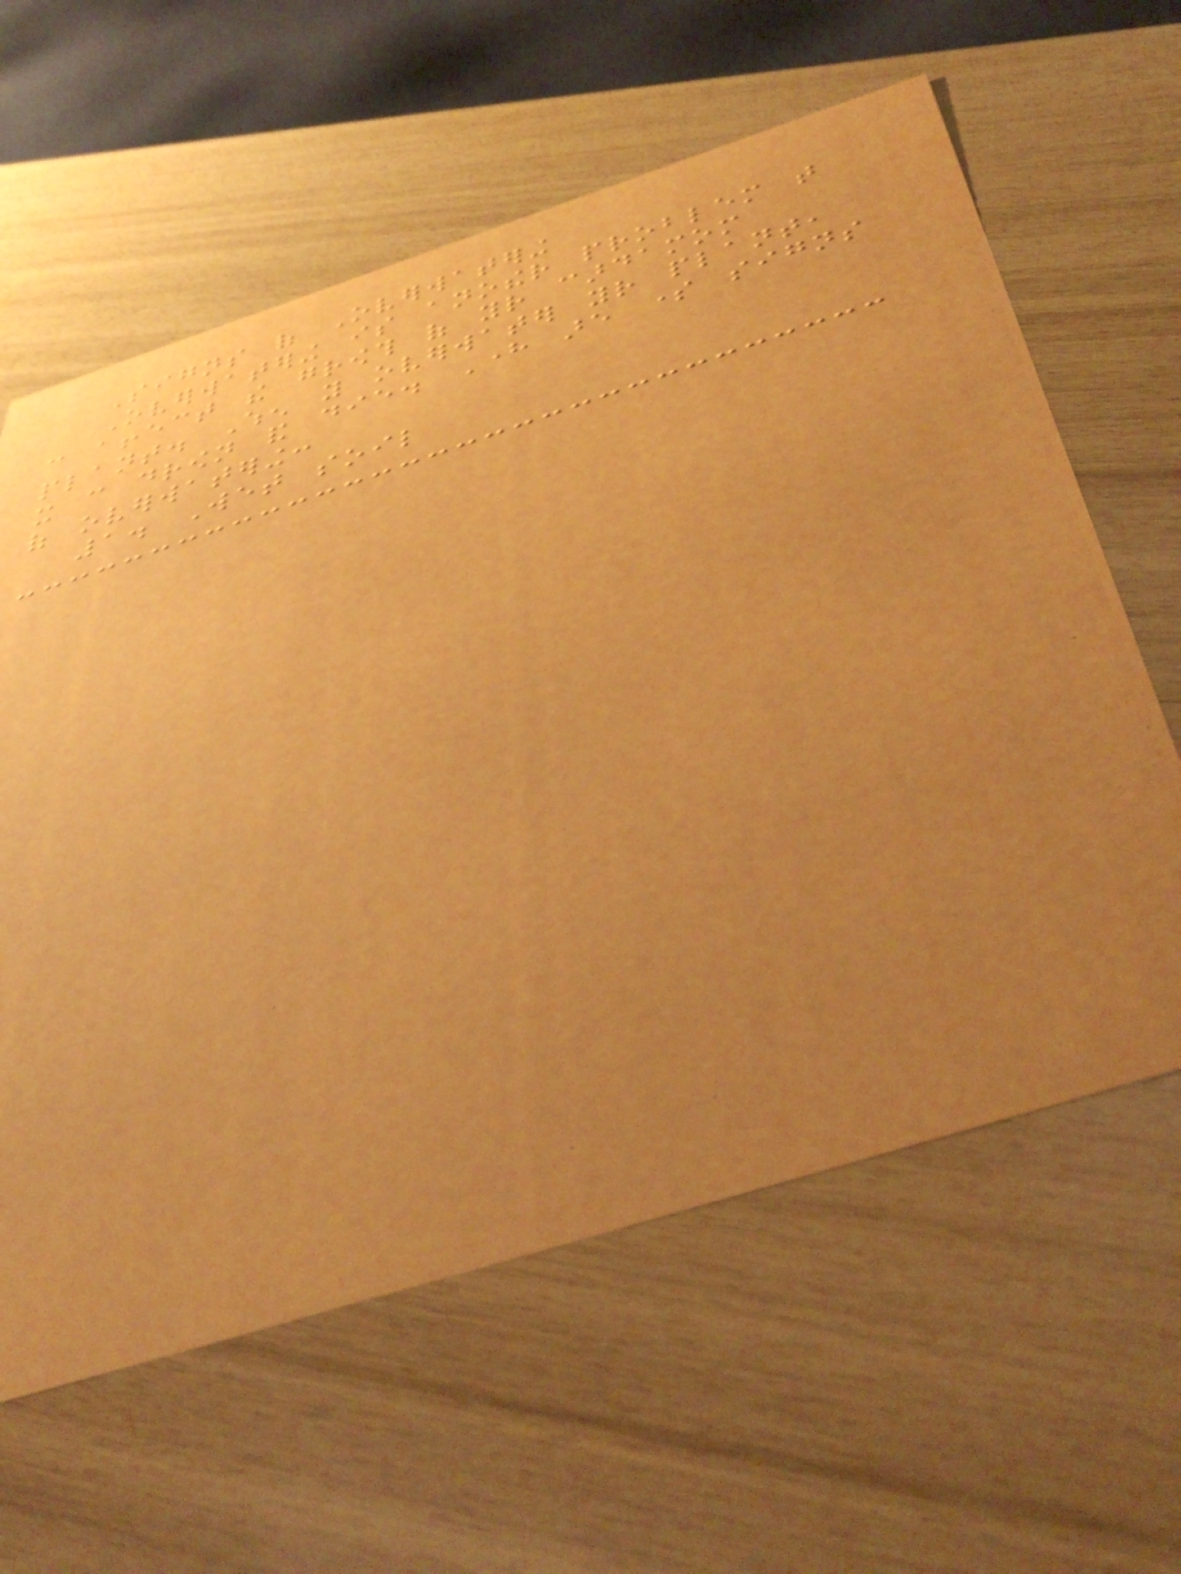Signs of Overwatering
Overwatering is another problem that
can affect the growth of your cardamom
plant. When you overwater your plant,
it can drown and die. Here are some signs
of overwatering:
1. Wet soil
